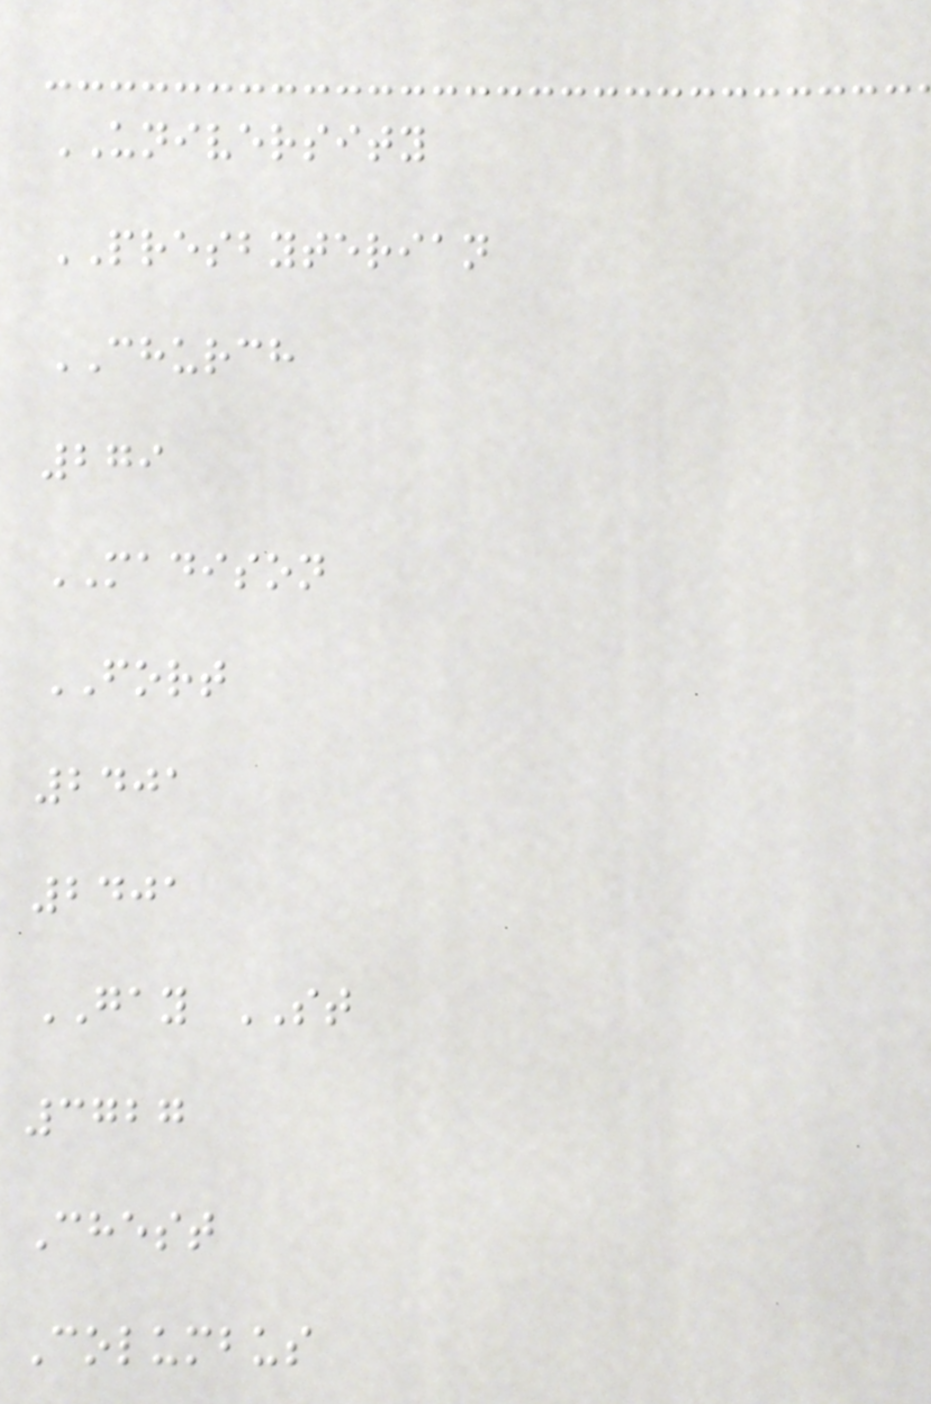UNIVERSITY
PRESBYTERIAN
CHURCH
279
MADISON
FORT
2401
2401
GAY ST
3727
Chest
Columbus
